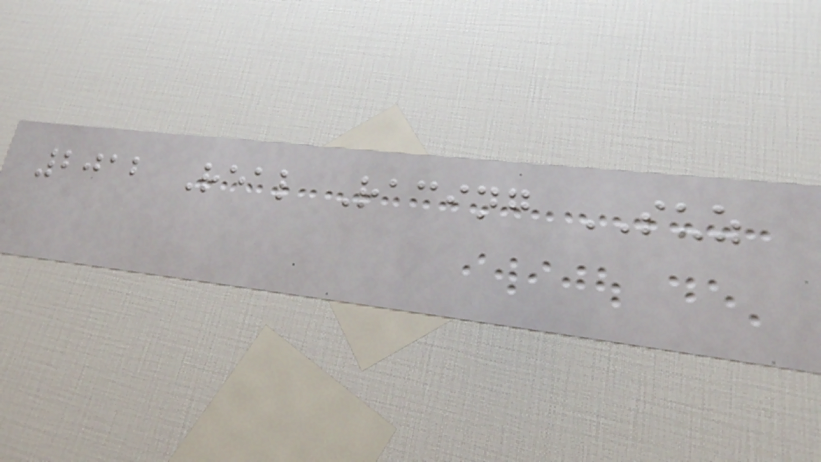2012 Real Racing SUZ
